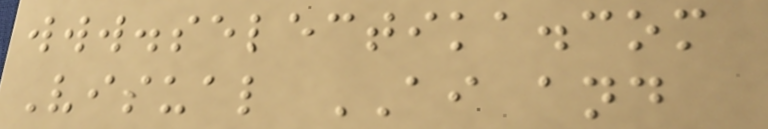www.selectika.com
Visual AI and
